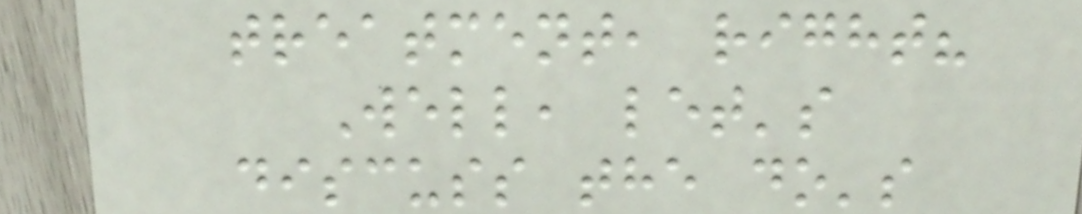treatment, right?
Well, let's
discuss the do's
